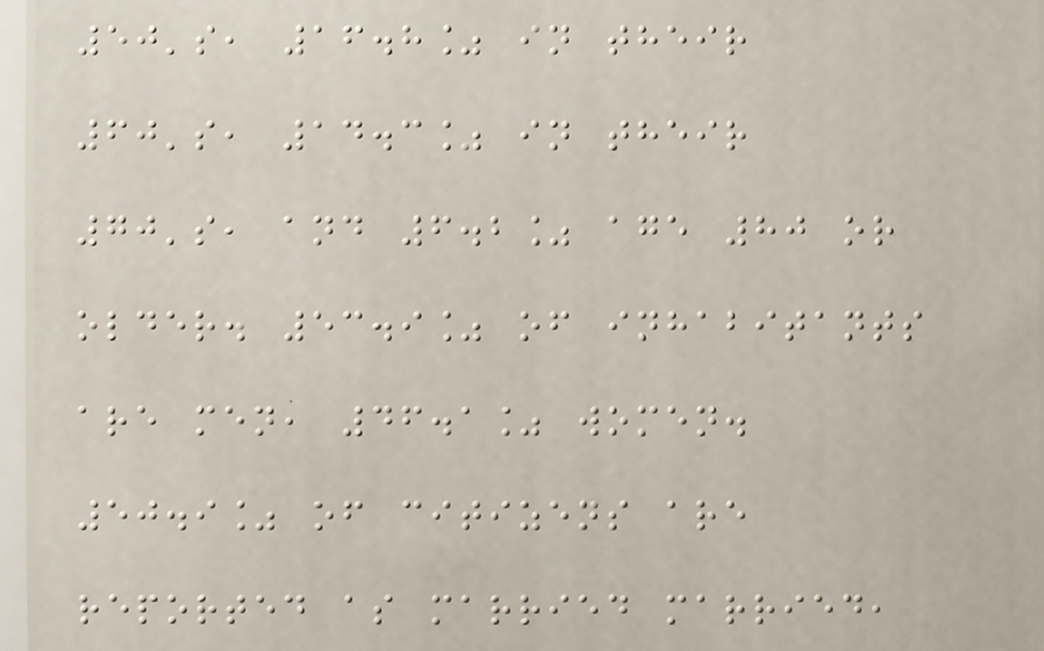50's, 16.8% in their
60's, 14.3% in their
70's, and 6.2% age 80 or
older. 53.9% of inhabitants
are men, 46.1% women.
50.9% of citizens are
reported as married married,
